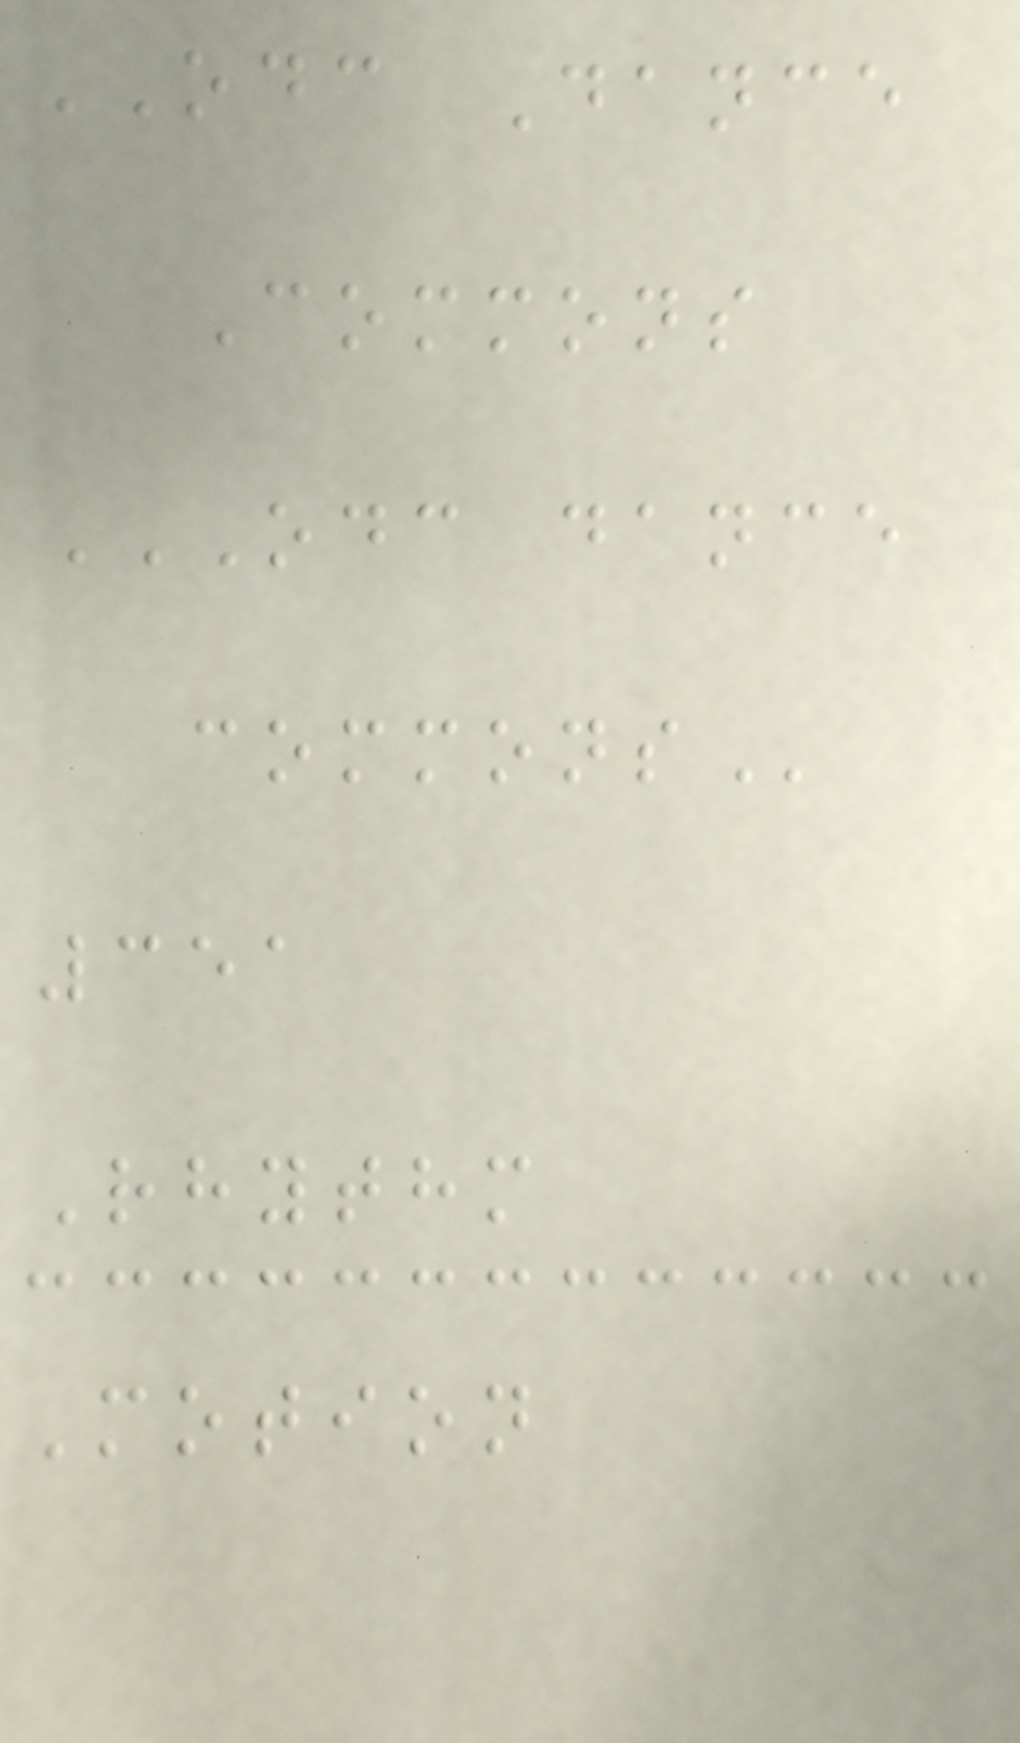ODC Dance
Commons
ODC DANCE
COMMONS
351
Rhythm
Motion
